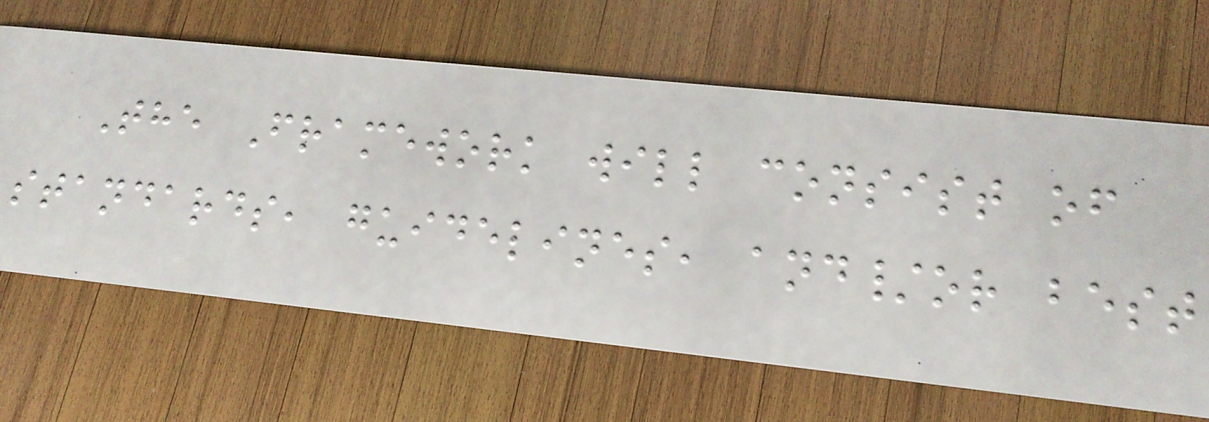The Framework will consist of
standards, guidelines, and/or best
